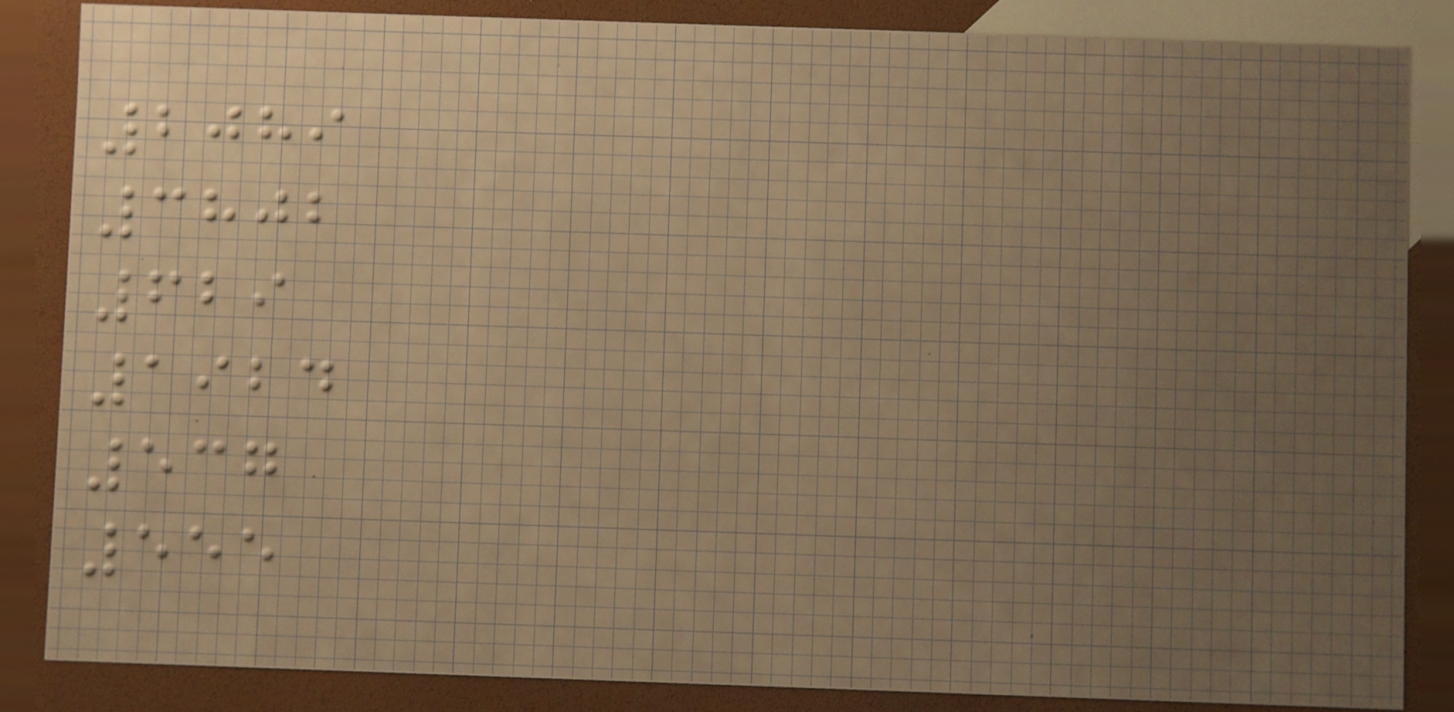2089
3802
629
1924
537
555
